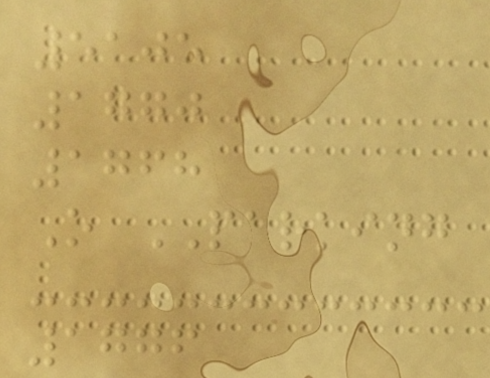5105
1770
1768
O PARKING
1776
